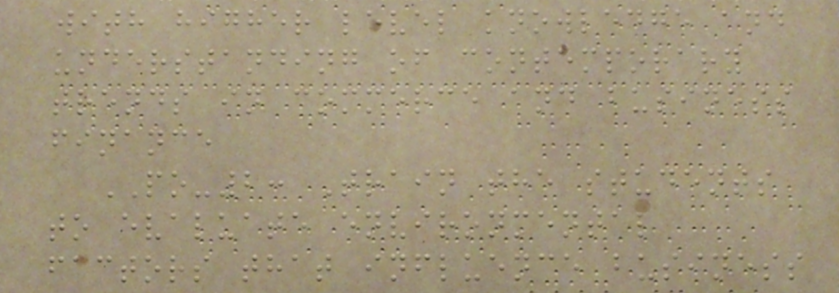with higher level knowledge and
understanding of contemporary
trends in commerce and business
finance
PO-2: Train the students
to evaluate environmental
factors that influence business
